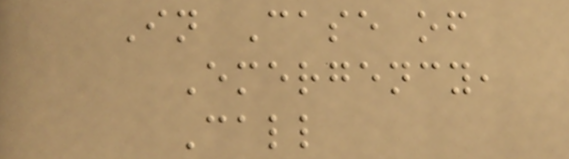In Case of
Emergency,
Call
